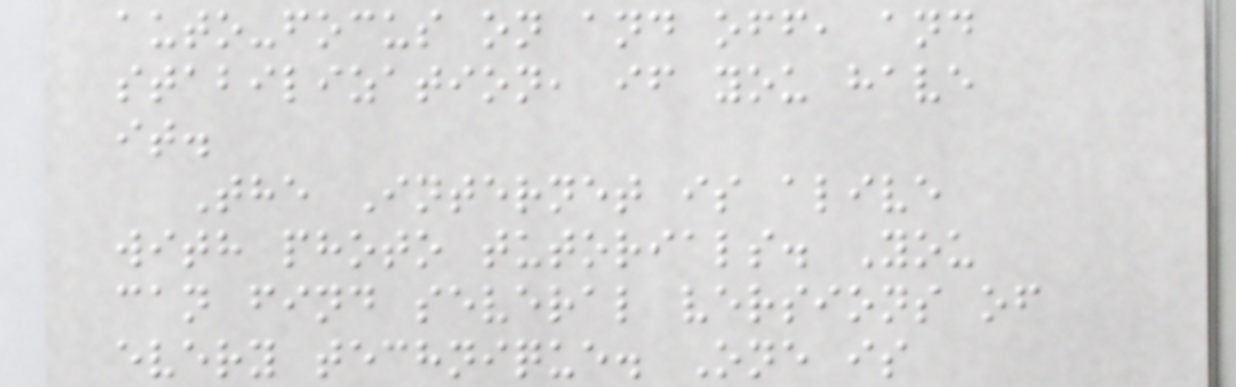auto-focus on and off, and
stabilization, if you have
it.
The Internet is alive
with photo tutorials. You
can find several versions of
every technique. One is
